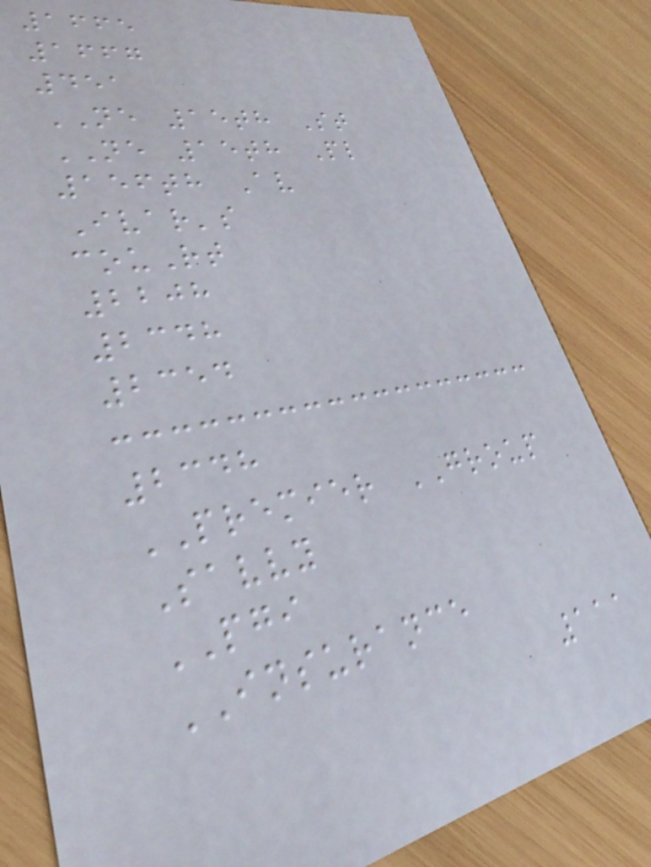1665
1667
451
NE 15th St
NE 15th Pl
156th Av
Ivar's
couRt
2208
2348
2354
2348
PREMIER GROUP
Savvy
PGI
INSURANCE
111
